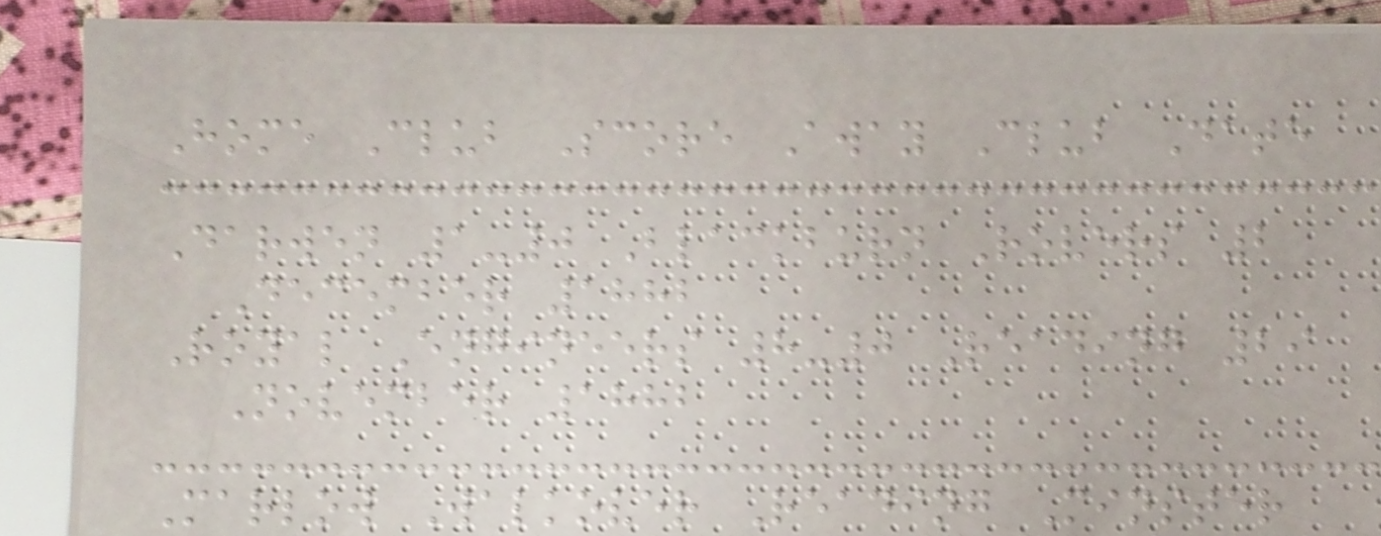Home Club Score Away Club Date
Darwen 1-0 Blackburn Rovers 2
December 1882
Royal Engineers 8-0 Reading 29
November 1882
Marlow Walkover Reading Minster
